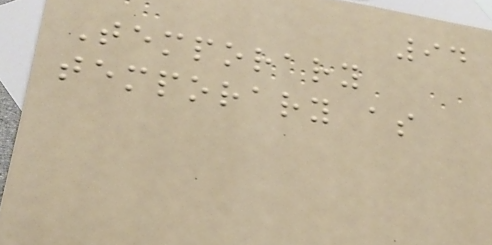94
Temporary
temporary as
